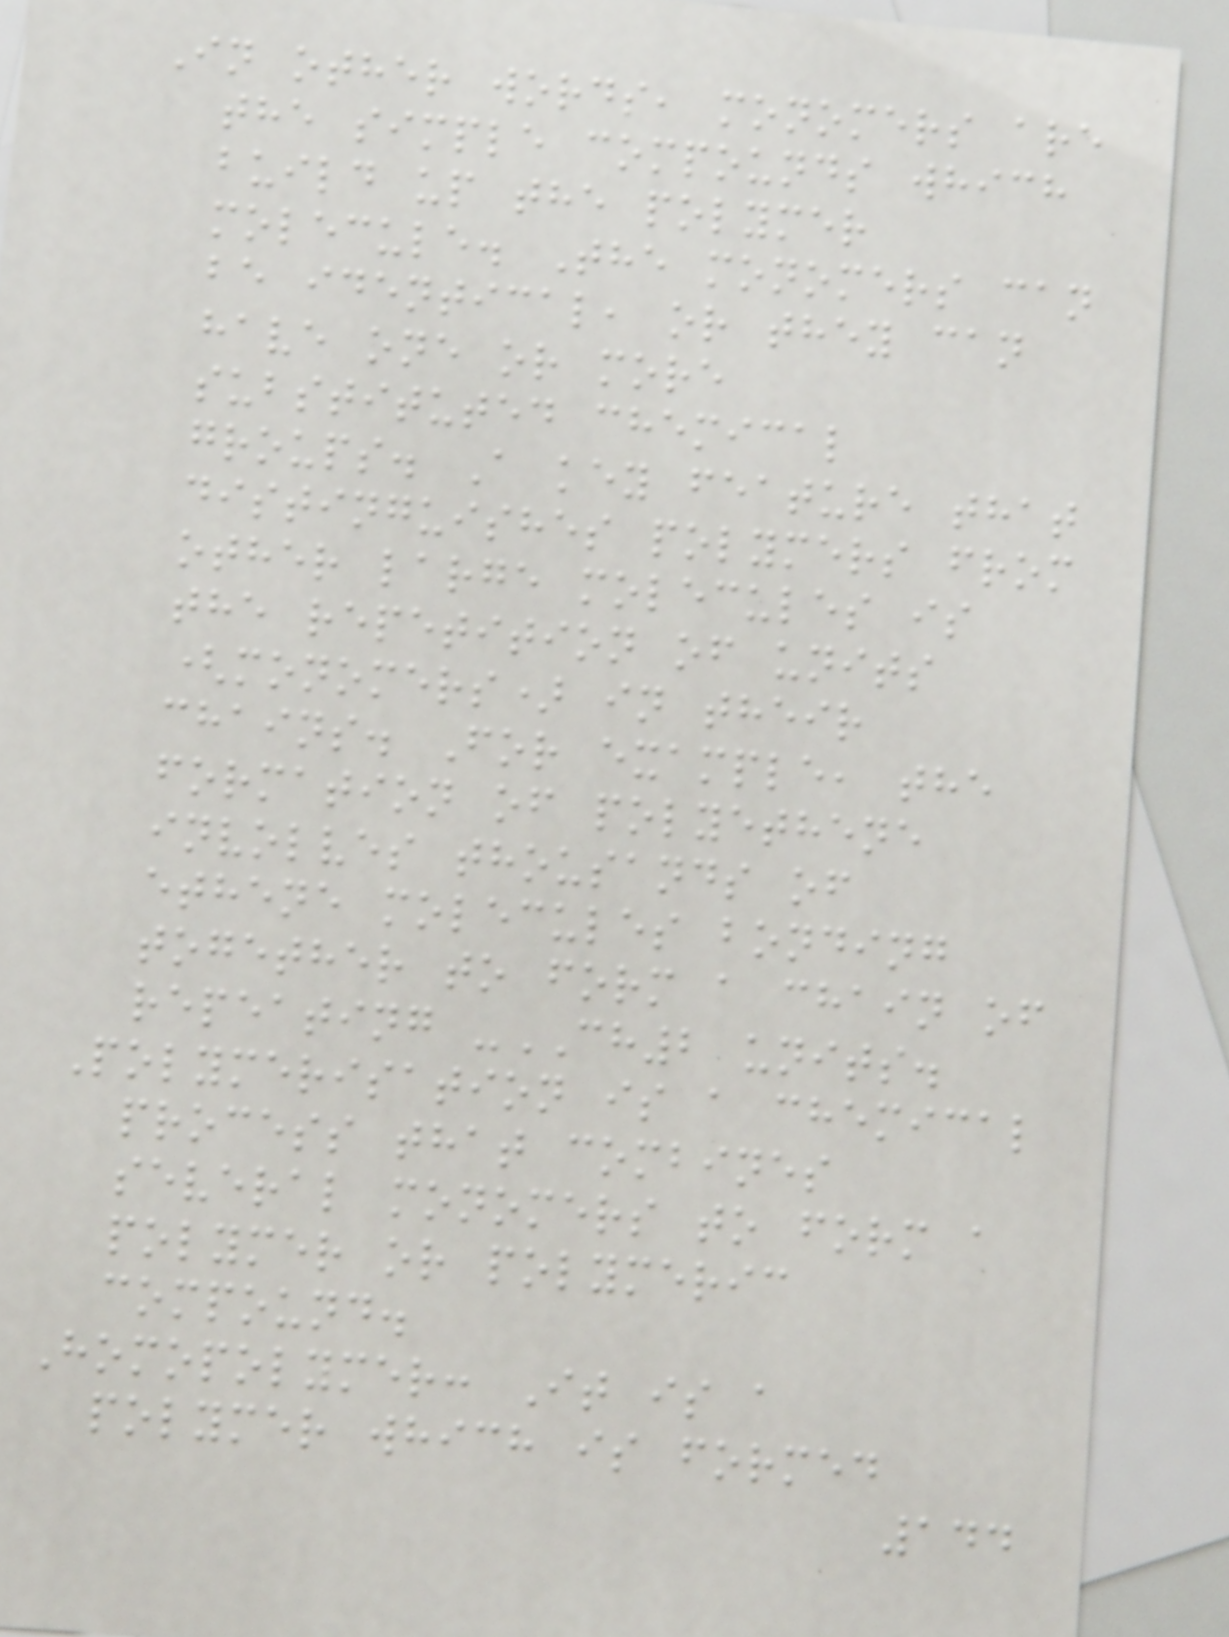In other words, monomers are
the simple compounds which
build up the polymer
molecule. The monomers can
be identical, or they can
have one or more
substituted chemical
groups. A key feature that
distinguishes polymers from
other large molecules is
the repetition of units
(monomers) in their
chains. For example, the
formation of polyethene
involves thousands of
ethene molecules bonding
together to form a chain of
repeating -CH2 units.
Polymerisation is a chemical
process that combines
several monomers to form a
polymer or polymeric
compound.
Homopolymer: It is a
polymer which is formed
144
